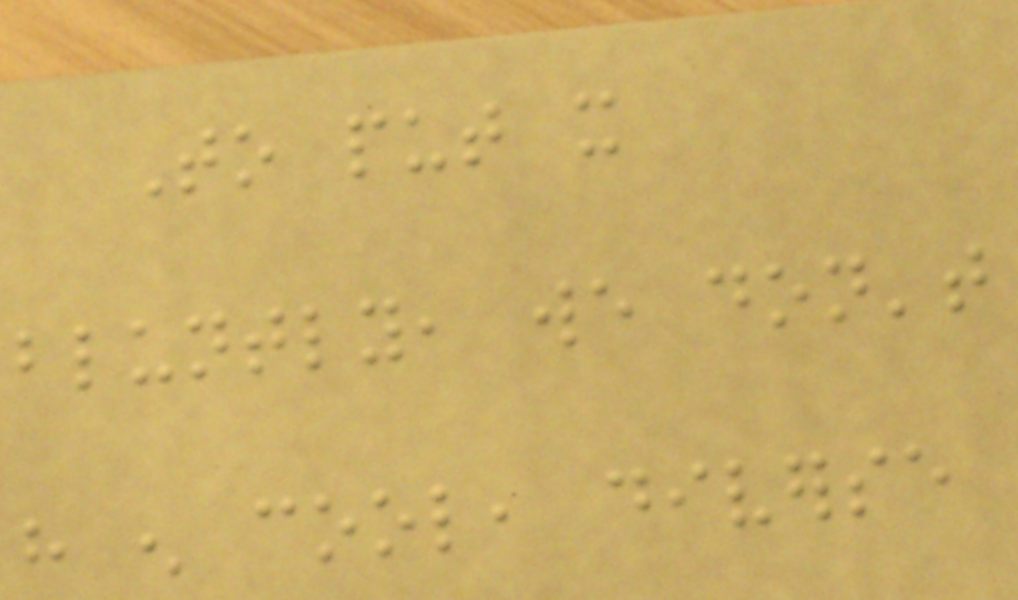To put it
bluntly, we don't
have enough cool, diverse
